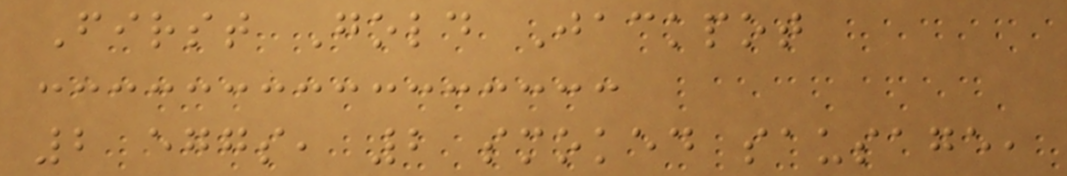First Gold Jackpot
2 eggs, 2 smoked sausage,
